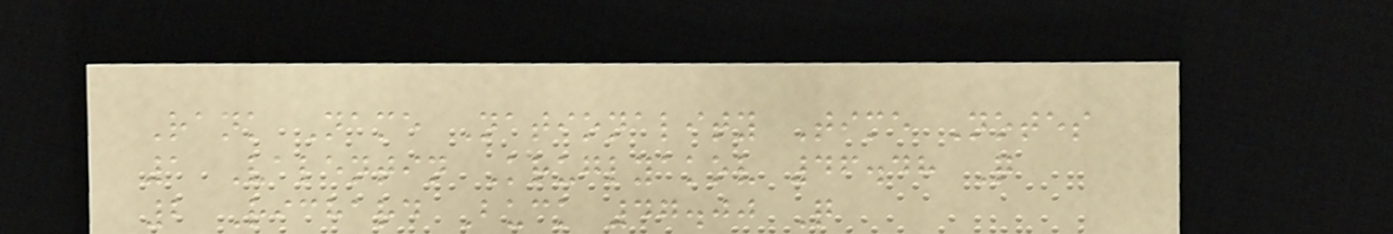Rank Name Nationality Time Notes
1 Valentin Kruglyakov 46.48 Q
2 Richard Buck 47.00 Q
